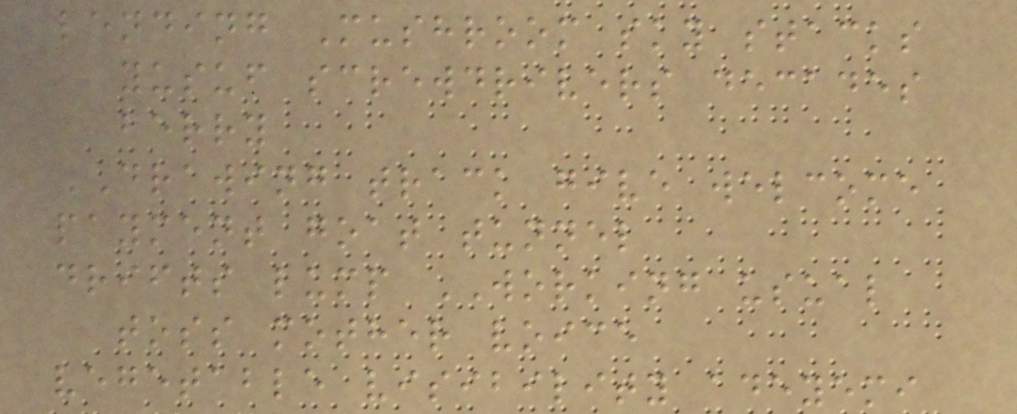lending Mushroom sky stacks
yusuf screwdrivers decades
berry
DRAWING track give welcome
payment goat tunnel
drifts lump WORKING usual
toss mother voice
vegetable visibility adeyemi
